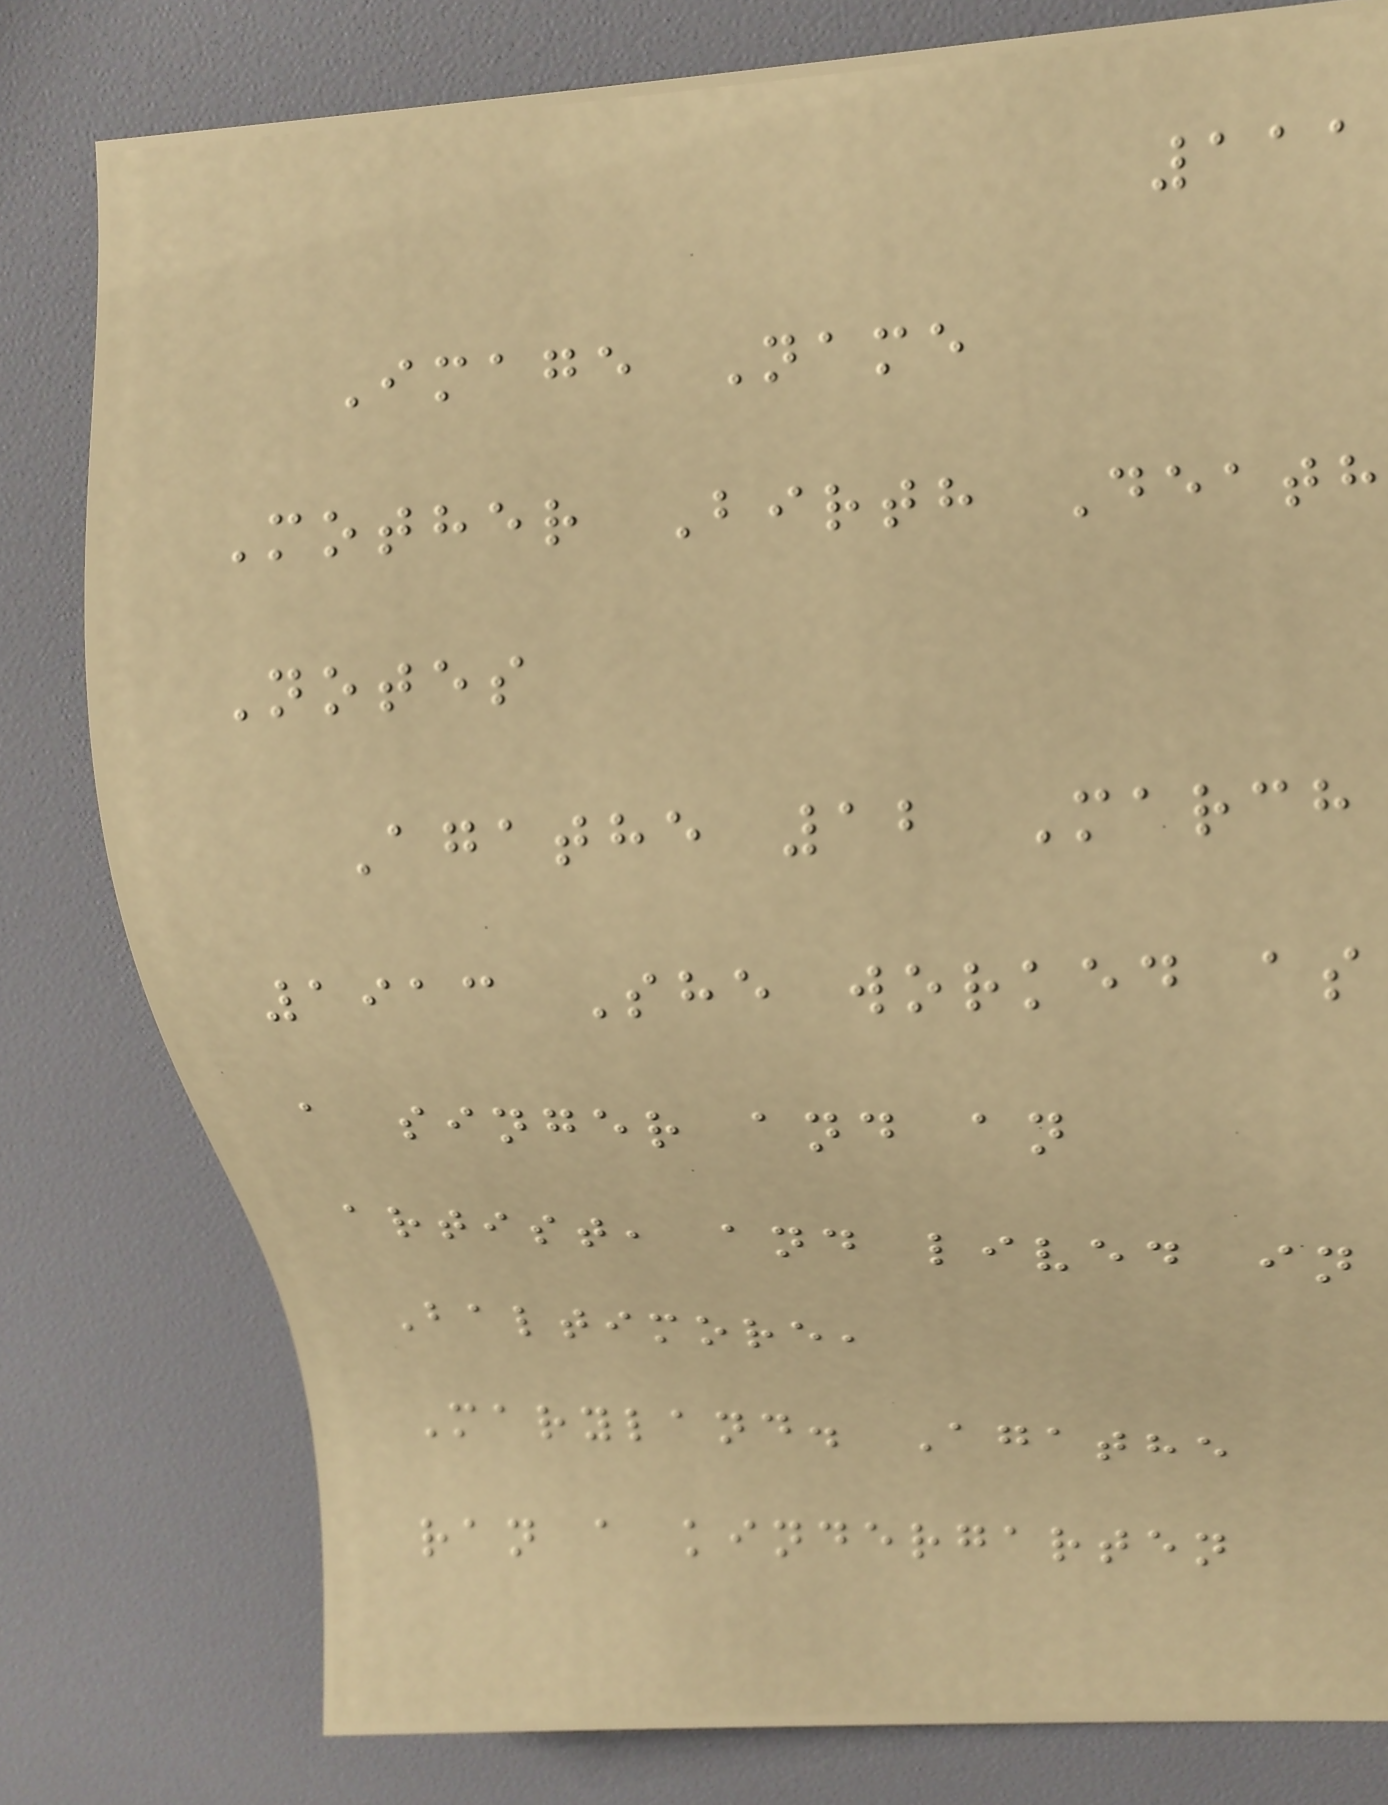111
Image Name
Mother Birth Death
Notes
Agathe 12 March
1913 She worked as
a singer and an
artist, and lived in
Baltimore,
Maryland. Agathe
ran a kindergarten
